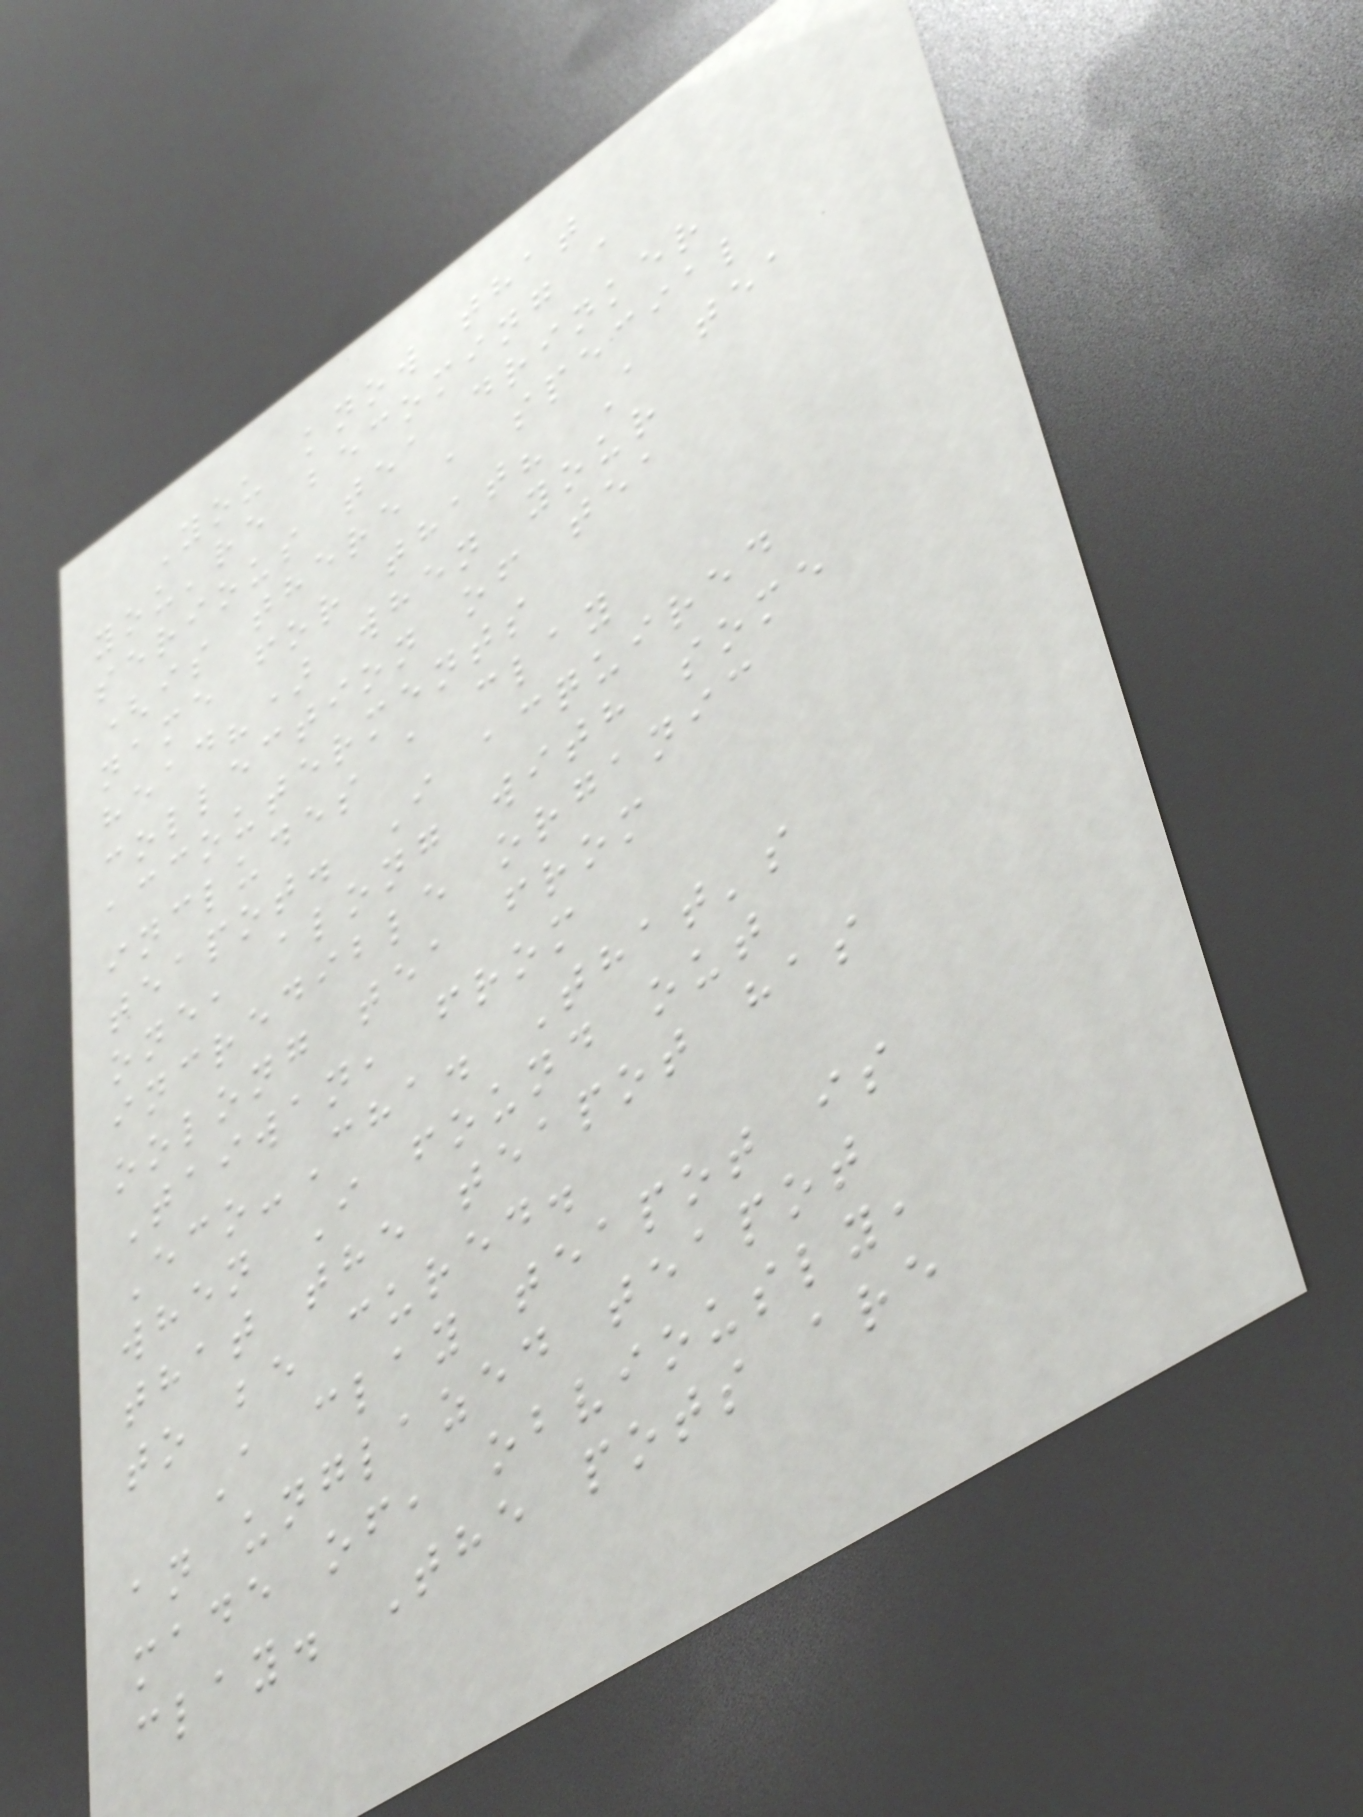You know that
you're becoming a
serious tea drinker
(is there a special
name for that? A tea
head?) when your
collection of tea
accouterments
includes a clay
teapot. I acquired
one, along with some
incredible organic
oolong tea from
Taiwan, from
Eco-Cha. That's
when I found out
that the teapot has
to be cured.
A clay teapot is
an unglazed teapot
made of, obviously,
clay. The pots are
